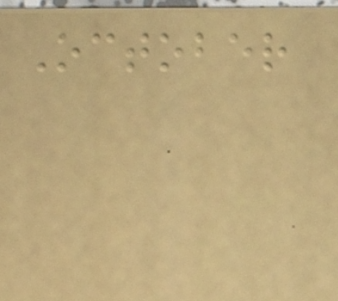October
